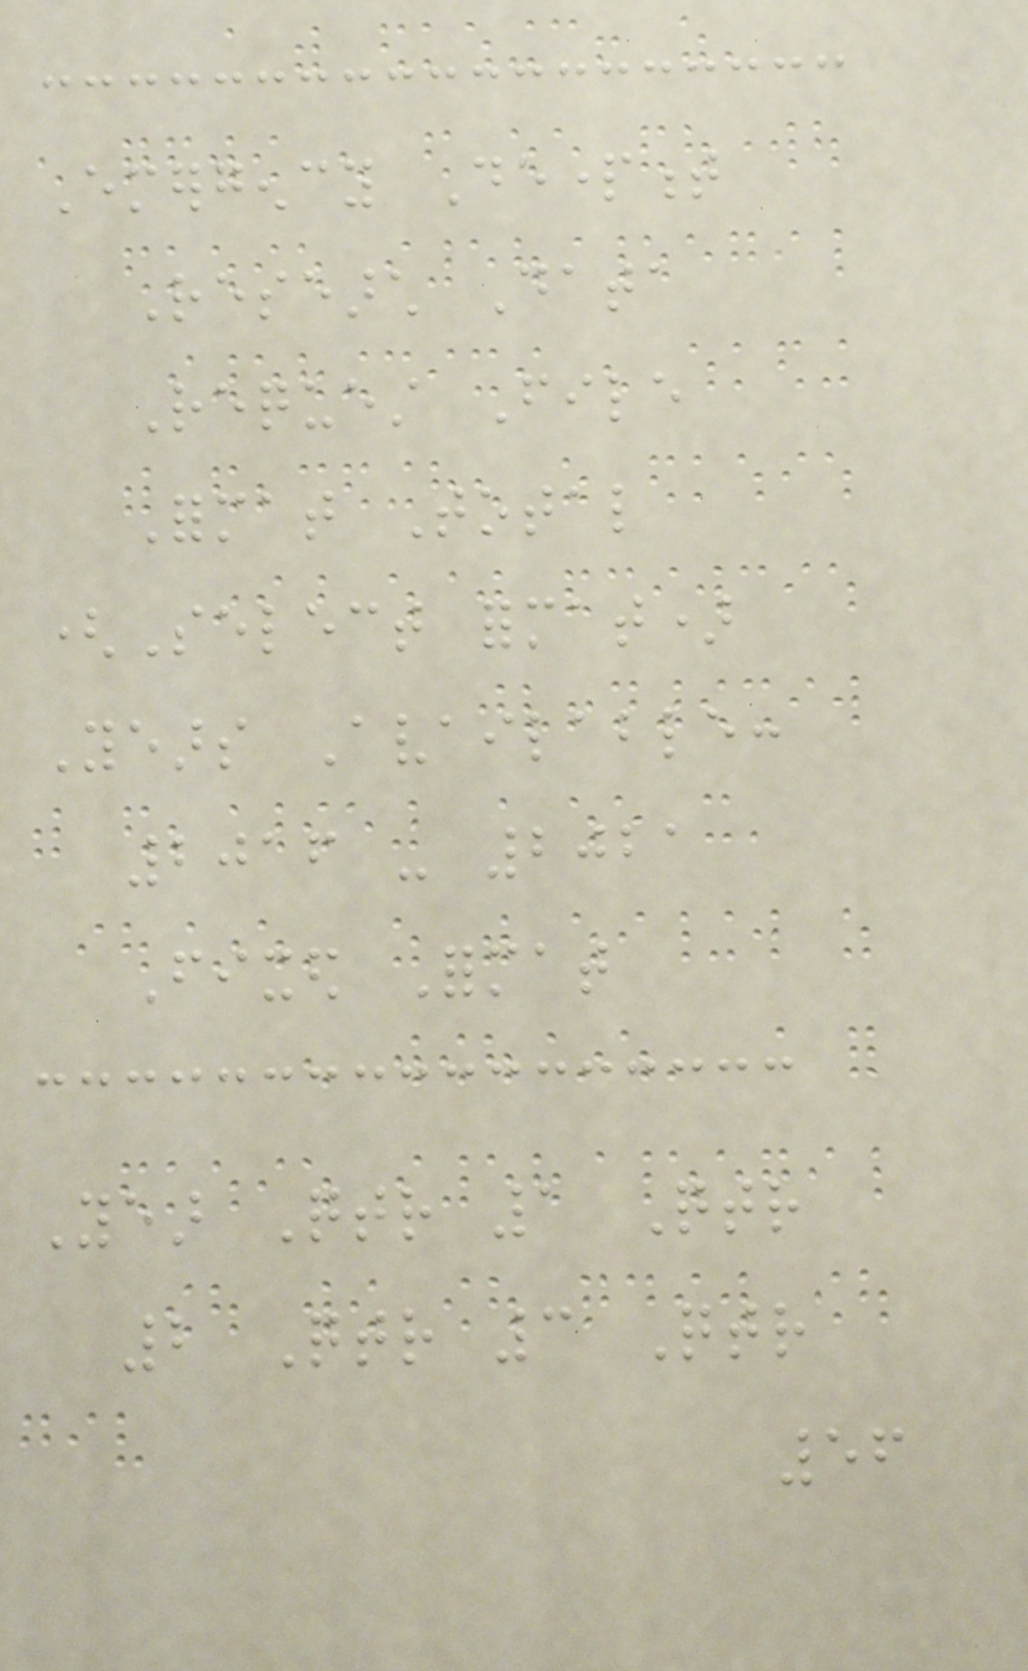Emergency Department
Research Data
Request File
Format Total
(Select format)
Years Available:
2016 - 2021
Fixed Format
Year Qtr 1 Qtr
2 Qtr 3 Qtr
56
